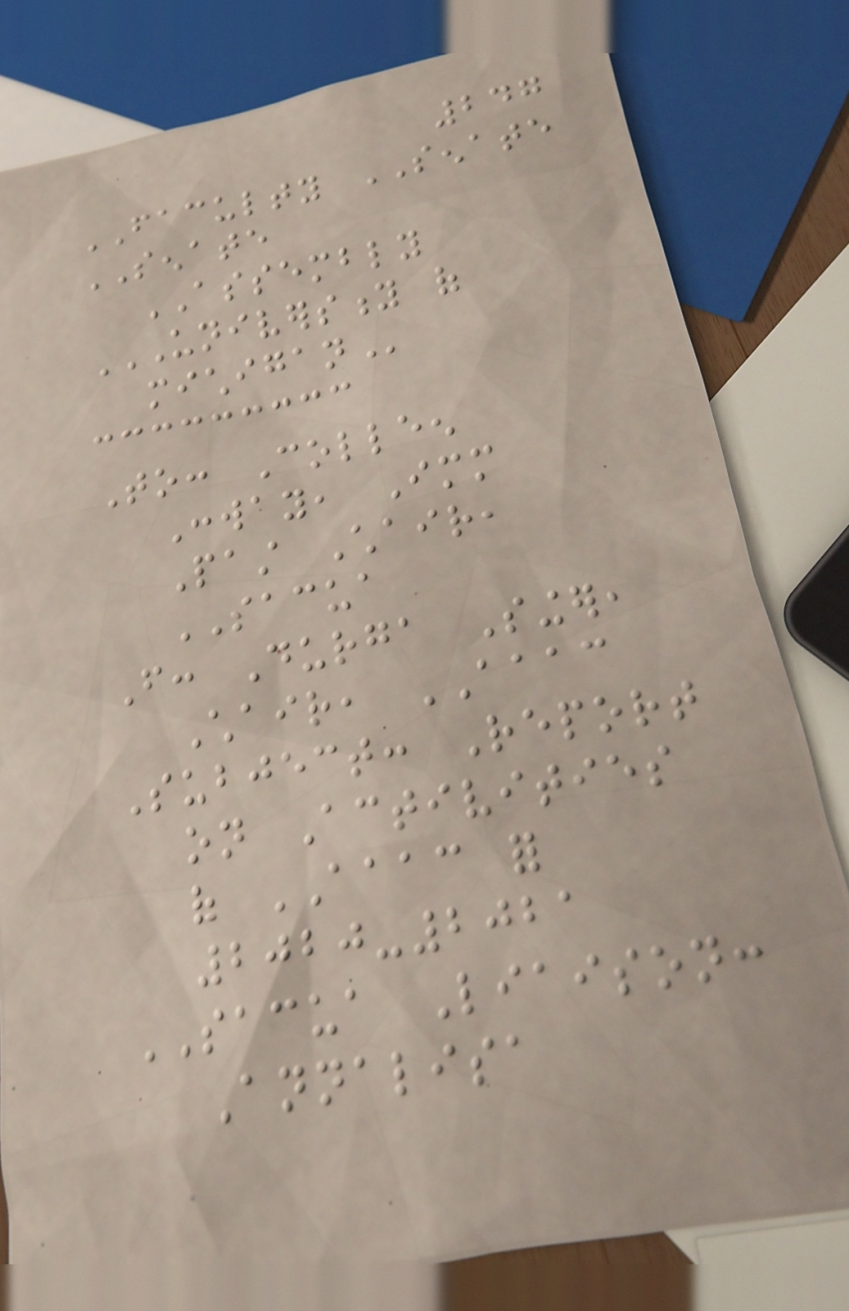247
FACULTY SENATE
SENATE
ASSEMBLY
UNIVERSITY OF
MICHIGAN
To: Colleen
Conway, Immediate
Past Chair,
SACUA
From: Durga Singer,
Chair, AAAC
Subject: Report
on Activities
of AAAC for
2020-2021
SACUA Liaison:
Annalisa
